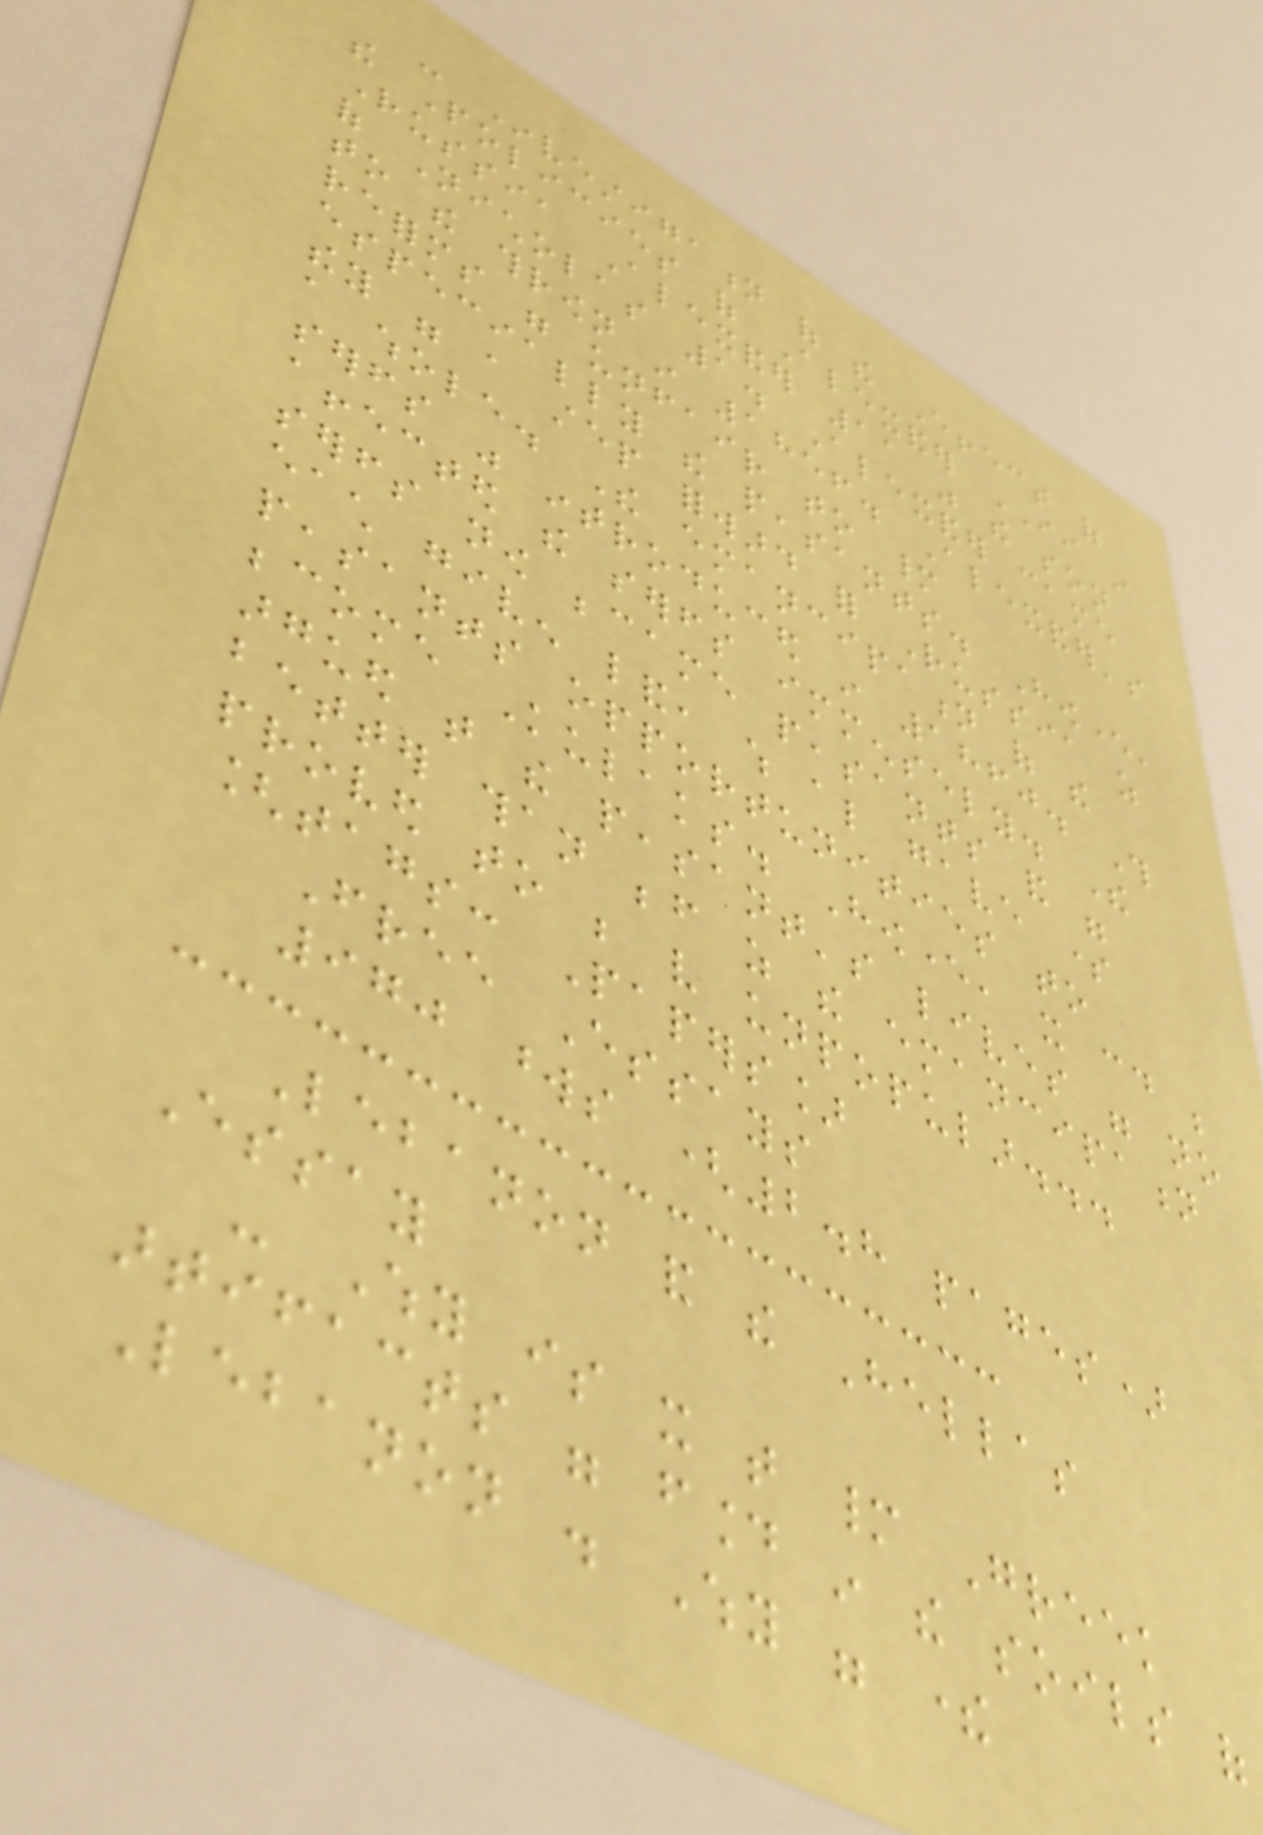- Investigation of the Effect of
the Policies of Alexander II in
Russia Alexander 11 was the son
of Nicholas 1. Alexander came
to the thrown in 1856. Alexander's
reforms were unfair to many
especially the peasants. However,
they were a step forward for Russia as
a whole. The emancipation of the
serfs was introduced in 1860. This
affected the serfs immensely. The
serfs now became peasants and were
each given land, which also gave some
peasants opportunities to
become Kulaks. However, it could be
argued that the peasant's lives were no
better than before as the emancipation
proved to be very unpopular...
[tags: Papers]
Free Essays
970 words (2.8 pages)
Lebanon and the Hellas
Essay
- Why is it that many Greek
artifacts were found in the soils of
Lebanon . Why were there
